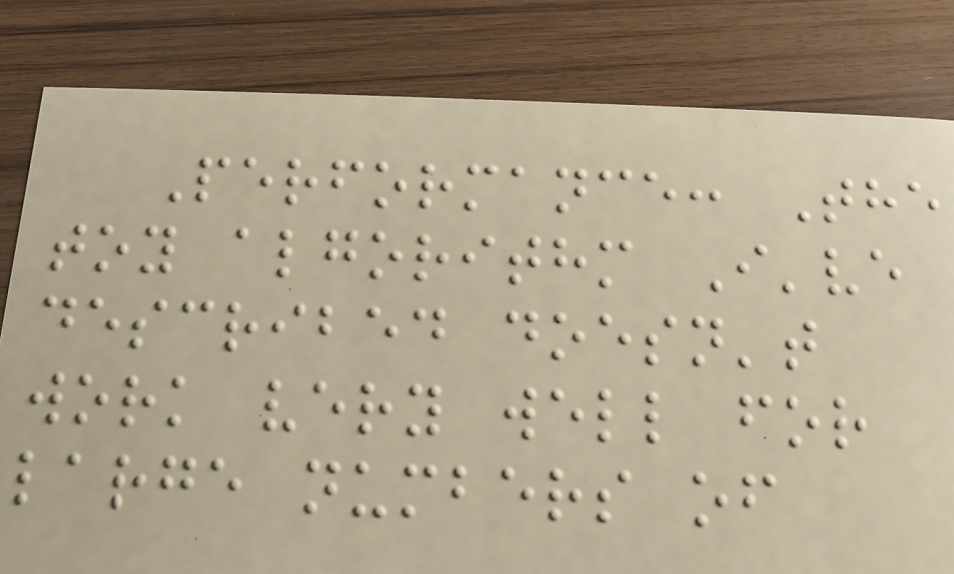Performance: The
toy algorithm I've
described doesn't
work very well for
large numbers of
